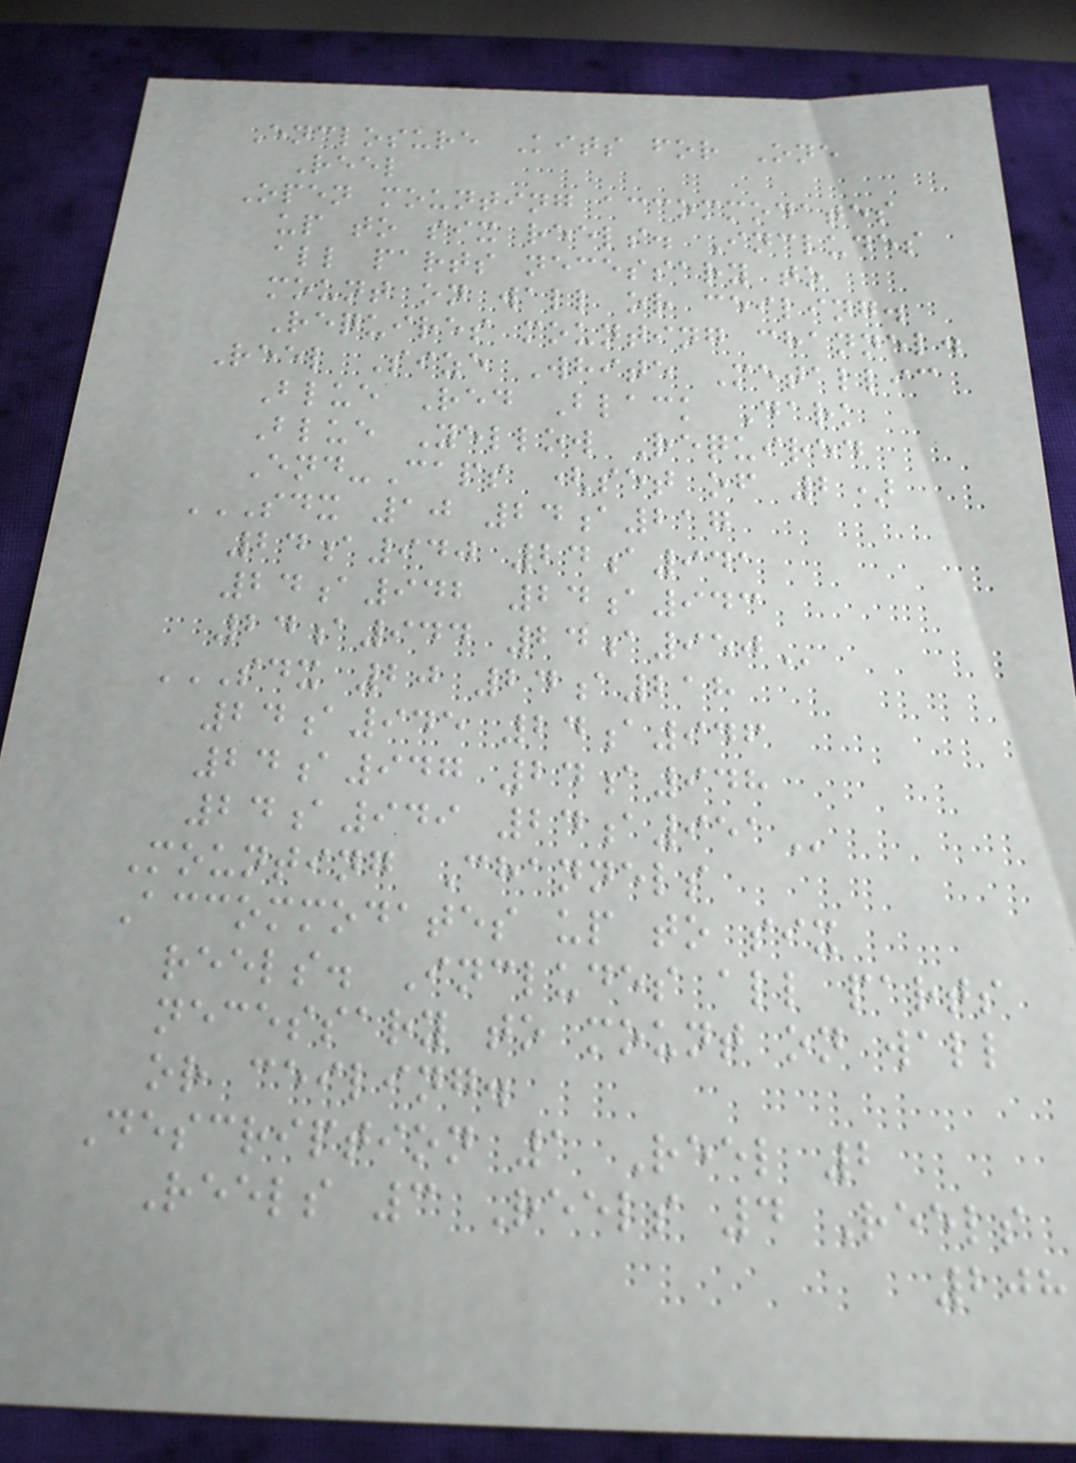Enclosure Kits for One
Reel
Open mounting accommodates
up to six reels. Includes
all parts necessary to
mount on wall or ceiling.
Requires mounting channel.
Reel Size White Metallic
Blue Red Black Dark
Blue Yellow Required
End-Caps (set of 2)
SDX 10 24A217
24A940 24A941
24A942 24A943
24A944 24A950
SDX 20 24A218
24A945 24A946
24A947 24A948
24A949 24A951
Mounting Channels
Accommodates up to six
reels. Includes all parts
necessary to mount on wall
or ceiling.
Description 1 Reel 2
Reels 3 Reels 4 Reels
208
